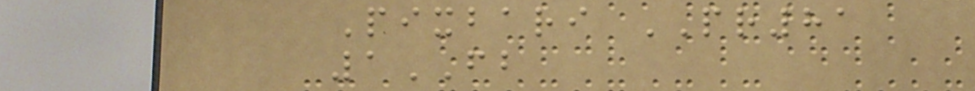Pixbari PR81
1FB
